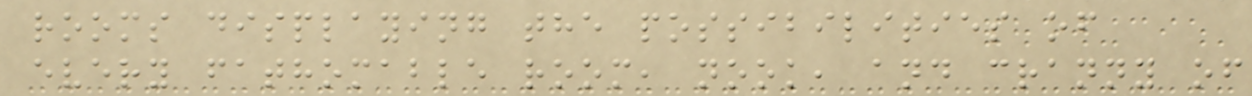rooms displaying the possibilities of
every fathomable room, nook, and cranny of
